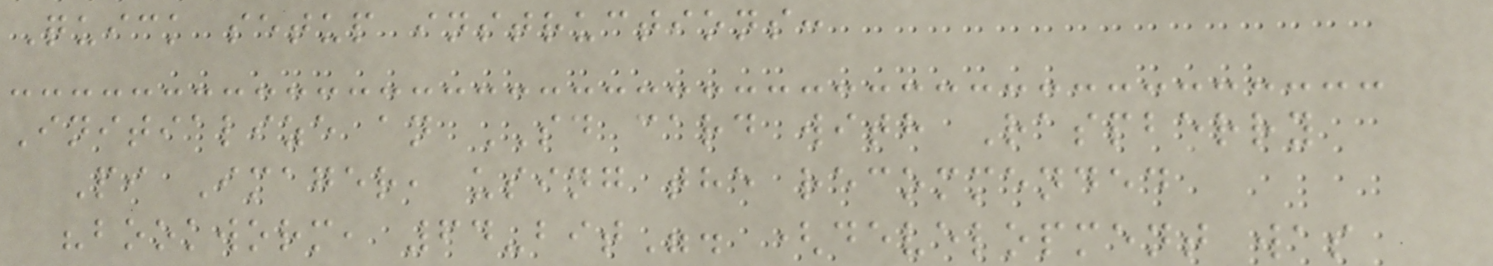Quick setup instructions:
Initialize an SD card with Raspberry
Pi Imager, using the recommended
"bookworm, 64-bit". (development was
